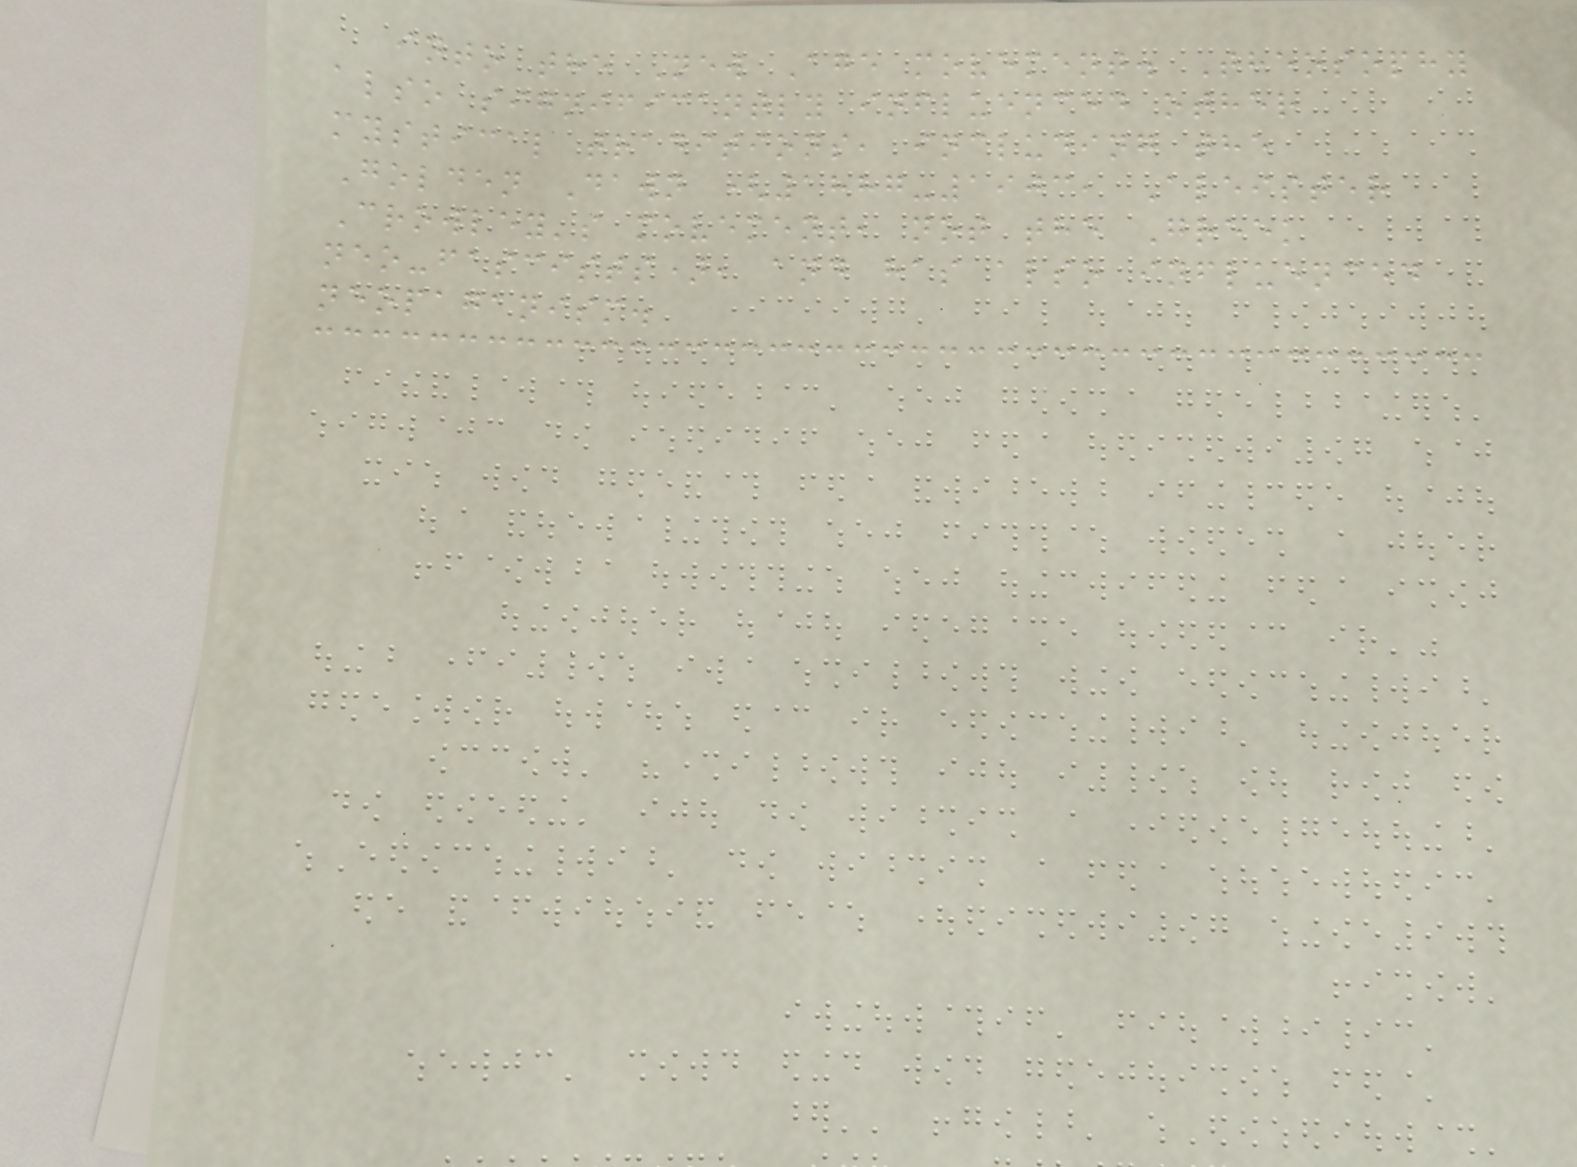into the New Age movement. Theosophy
also significantly influenced other
mystical traditions, including the
Golden Dawn (1887-1903, Aleister
Crowley's movement, not the Greek
neo-fascists), and has also influenced
neopaganism.
